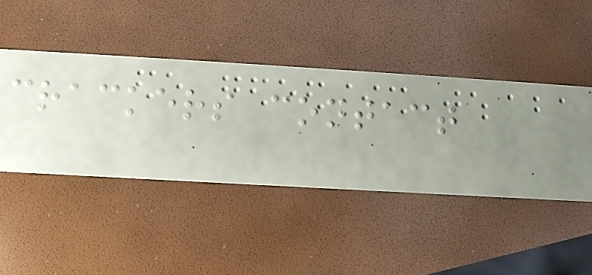crackers contact
